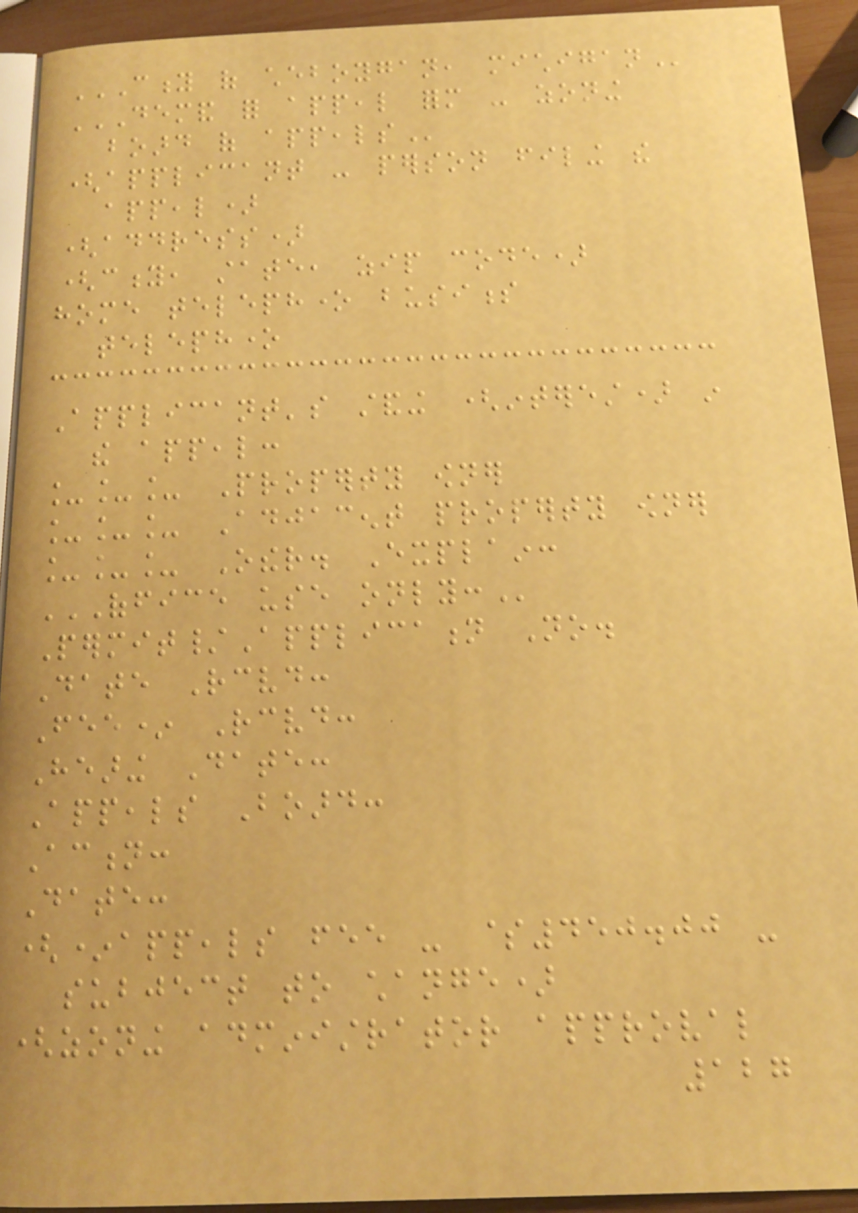CITY OF CHEBOYGAN, MICHIGAN
DEMAND FOR APPEAL FORM - ZONING
BOARD OF APPEALS
(applicant - person filing the
appeal)
(address)
(city, state, zip code)
home telephone business
telephone
Applicant's standing (interest) in
the appeal:
___ Property owner
___ Adjacent property owner
___ Other. Explain:
OFFICE USE ONLY:
Permit/Application No.
Date Received:
Fee* Received:
Hearing Date:
Appeals Board:
Action:
Date:
(*appeals fee - $450.00 -
subject to change)
(zoning administrator approval
127
